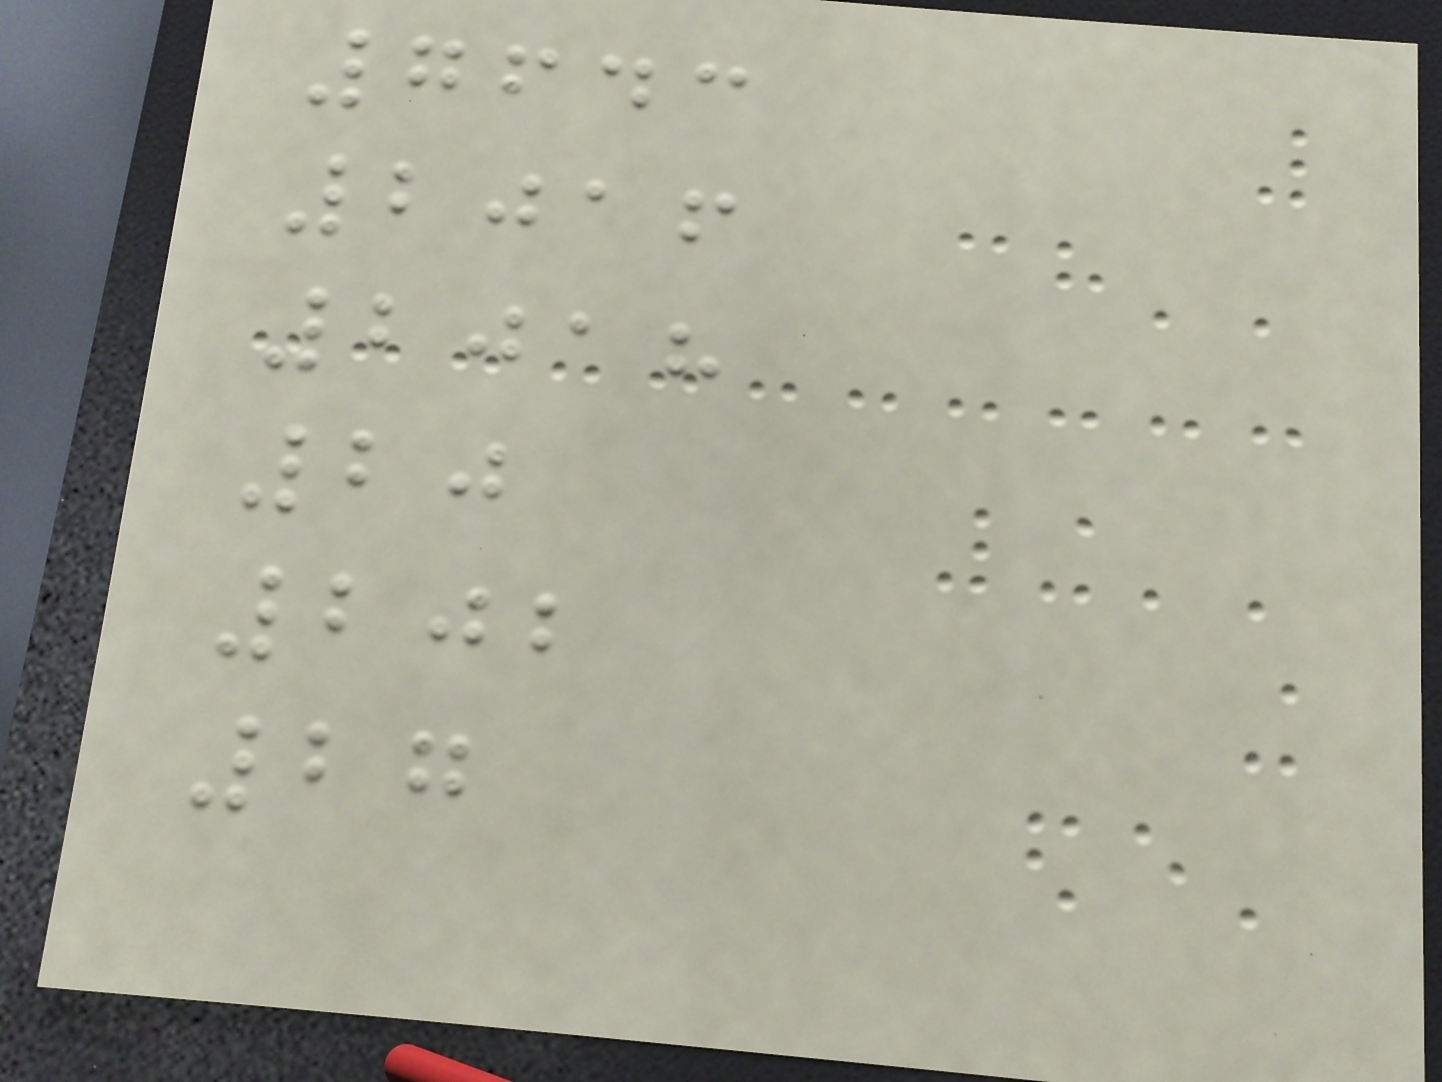7643
2016
2018
20
202
27
